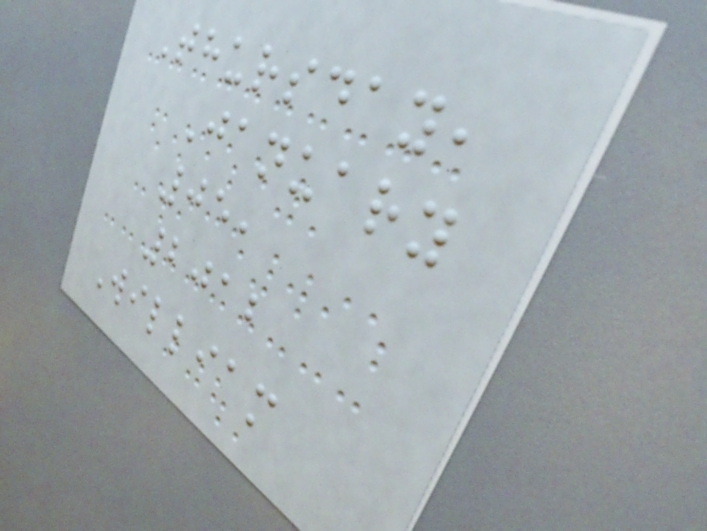Thursday,
January
05,
2012
William
